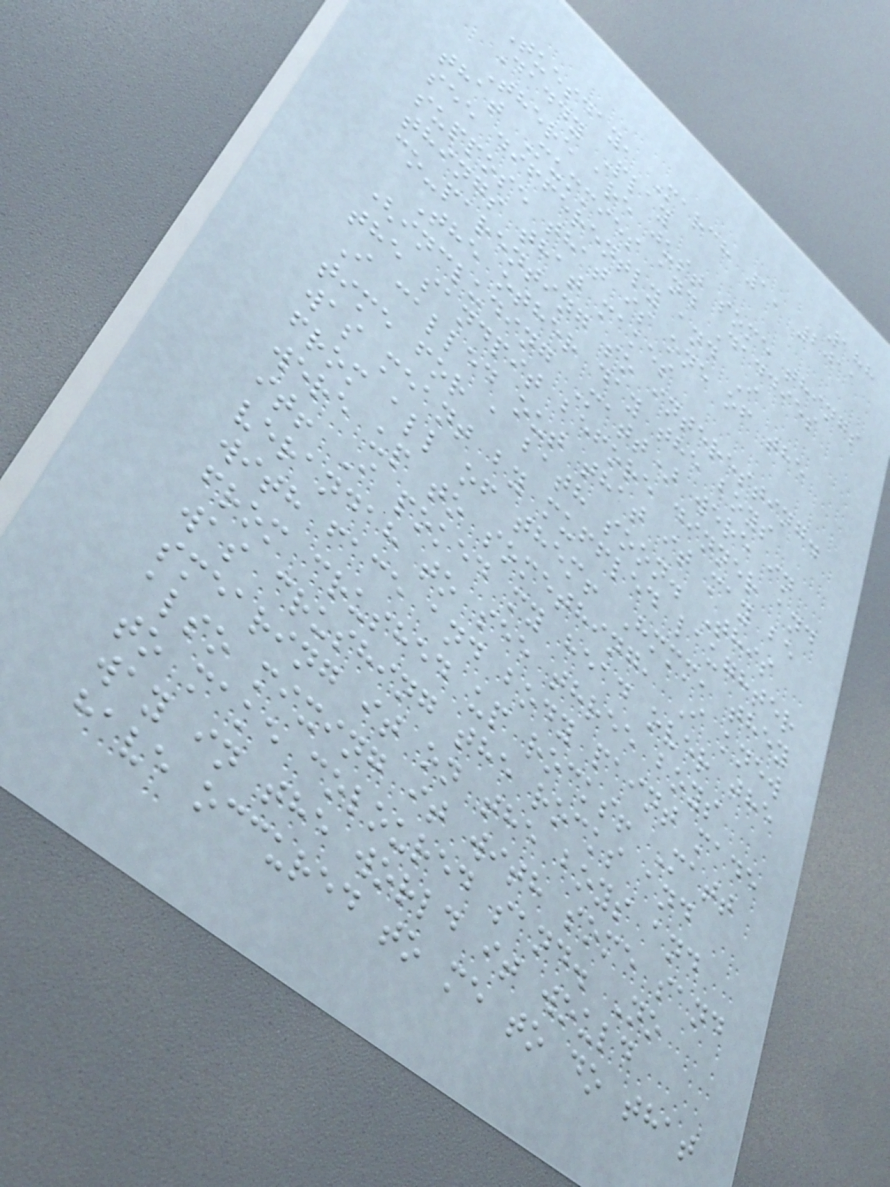188
Tuesday, March 1, 2011
Daddy Play
There are just some things
that Mummies and Daddies
see differently and I
suppose that is one of the
things that makes
co-parenting so interesting.
The other day the boys
(including Matt) were in
the sandpit before dinner and
I called out that it may be
time for a bath soon. This
was meant by muffled laughter
from all of them! Hmmm, they
were up to something, I knew
it! I poked my head over the
verandah to see three boys
with face and body paint made
from crushed up rocks! Matt
was crushing the rocks and
smearing it on the boys and
also mixing it with some sand
to make coloured sand. No
way in the world it would
have occured to me to do that
